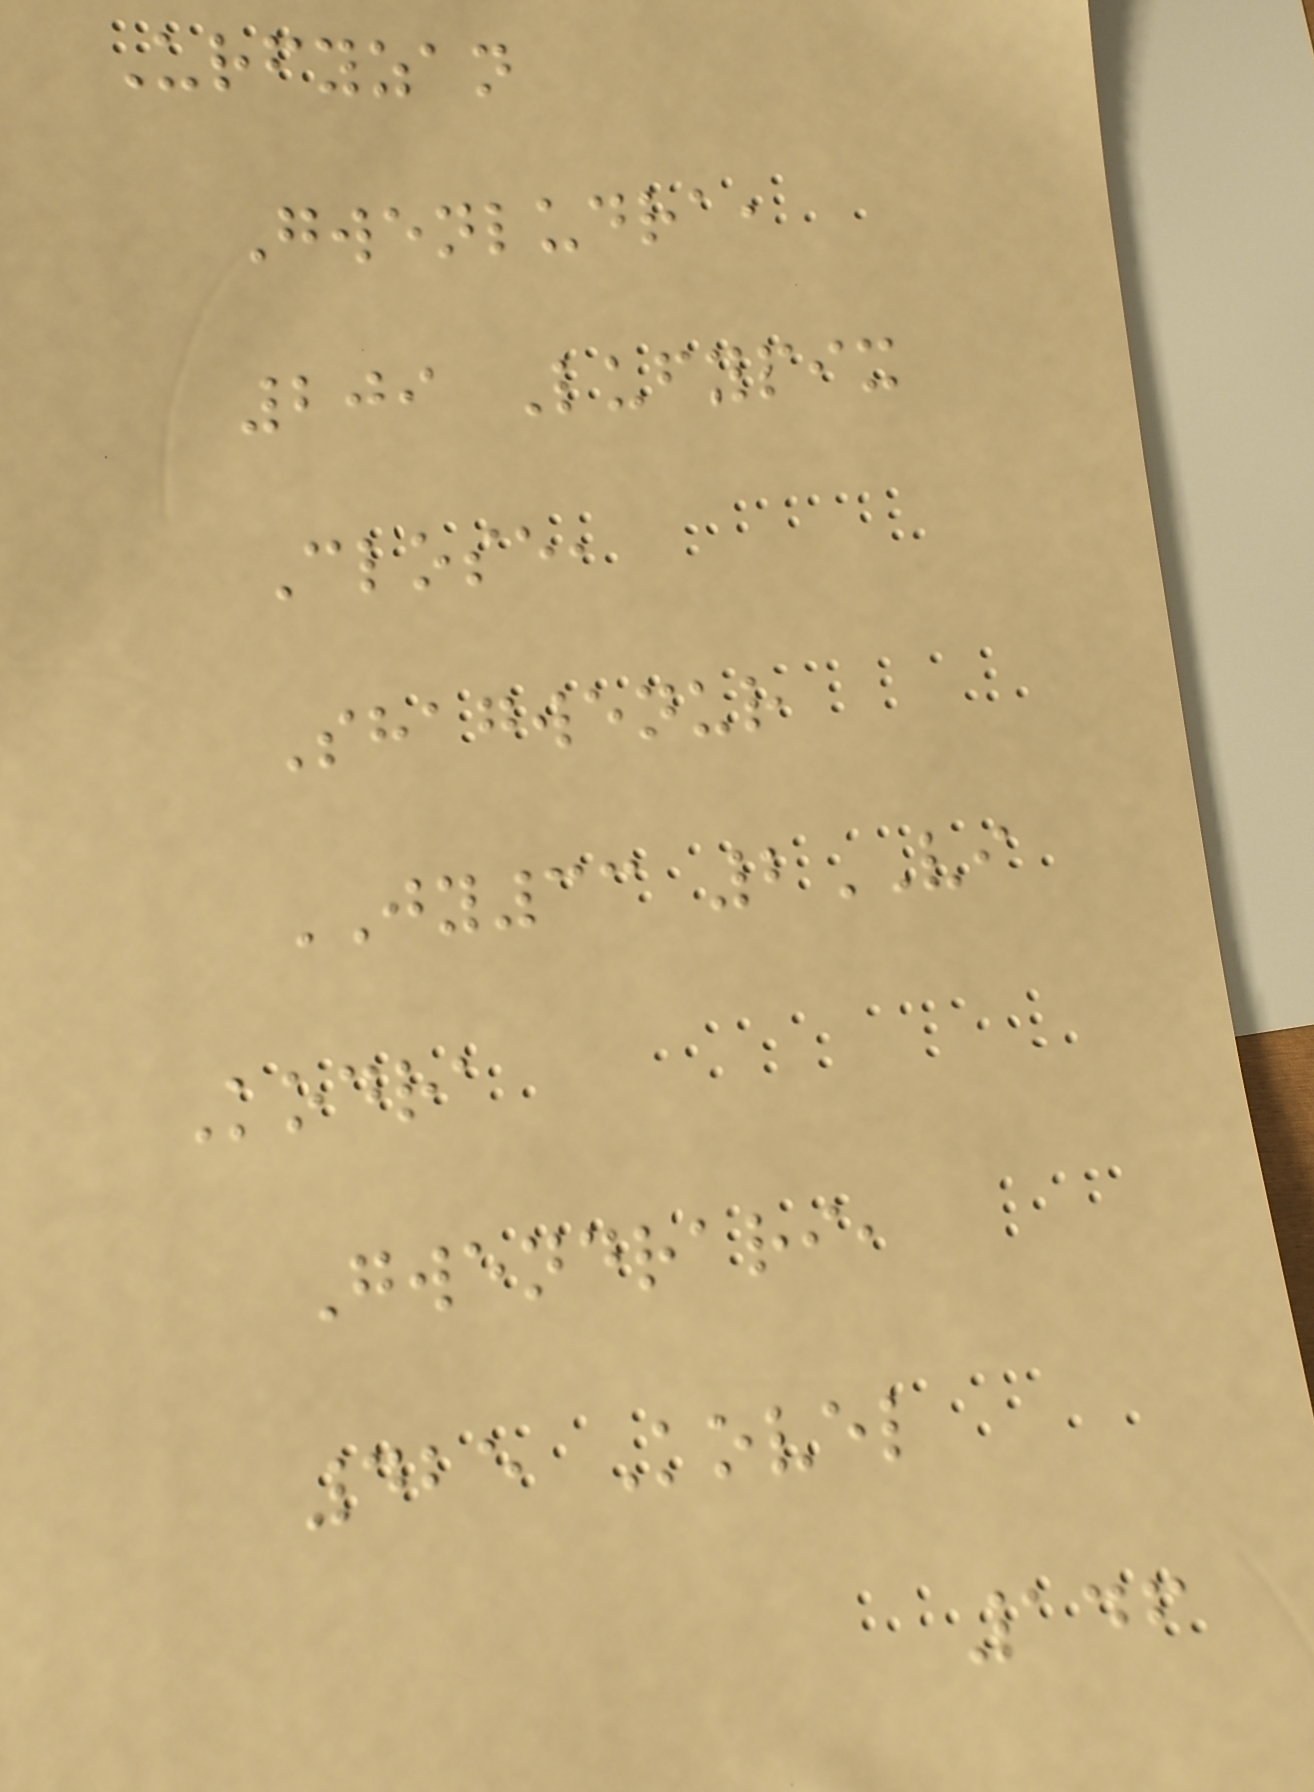Urfyzan
Gwenludra,
209 Lufypix
Close,
Shagwenur
JY33 2VI
Kodra
Gwendrari,
425 Kovel
146
